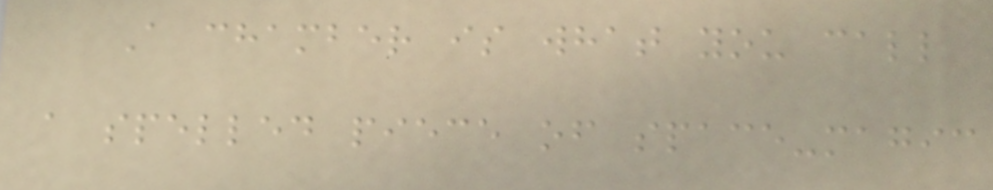A chamber is what you call
a spelled piece of space-magic
